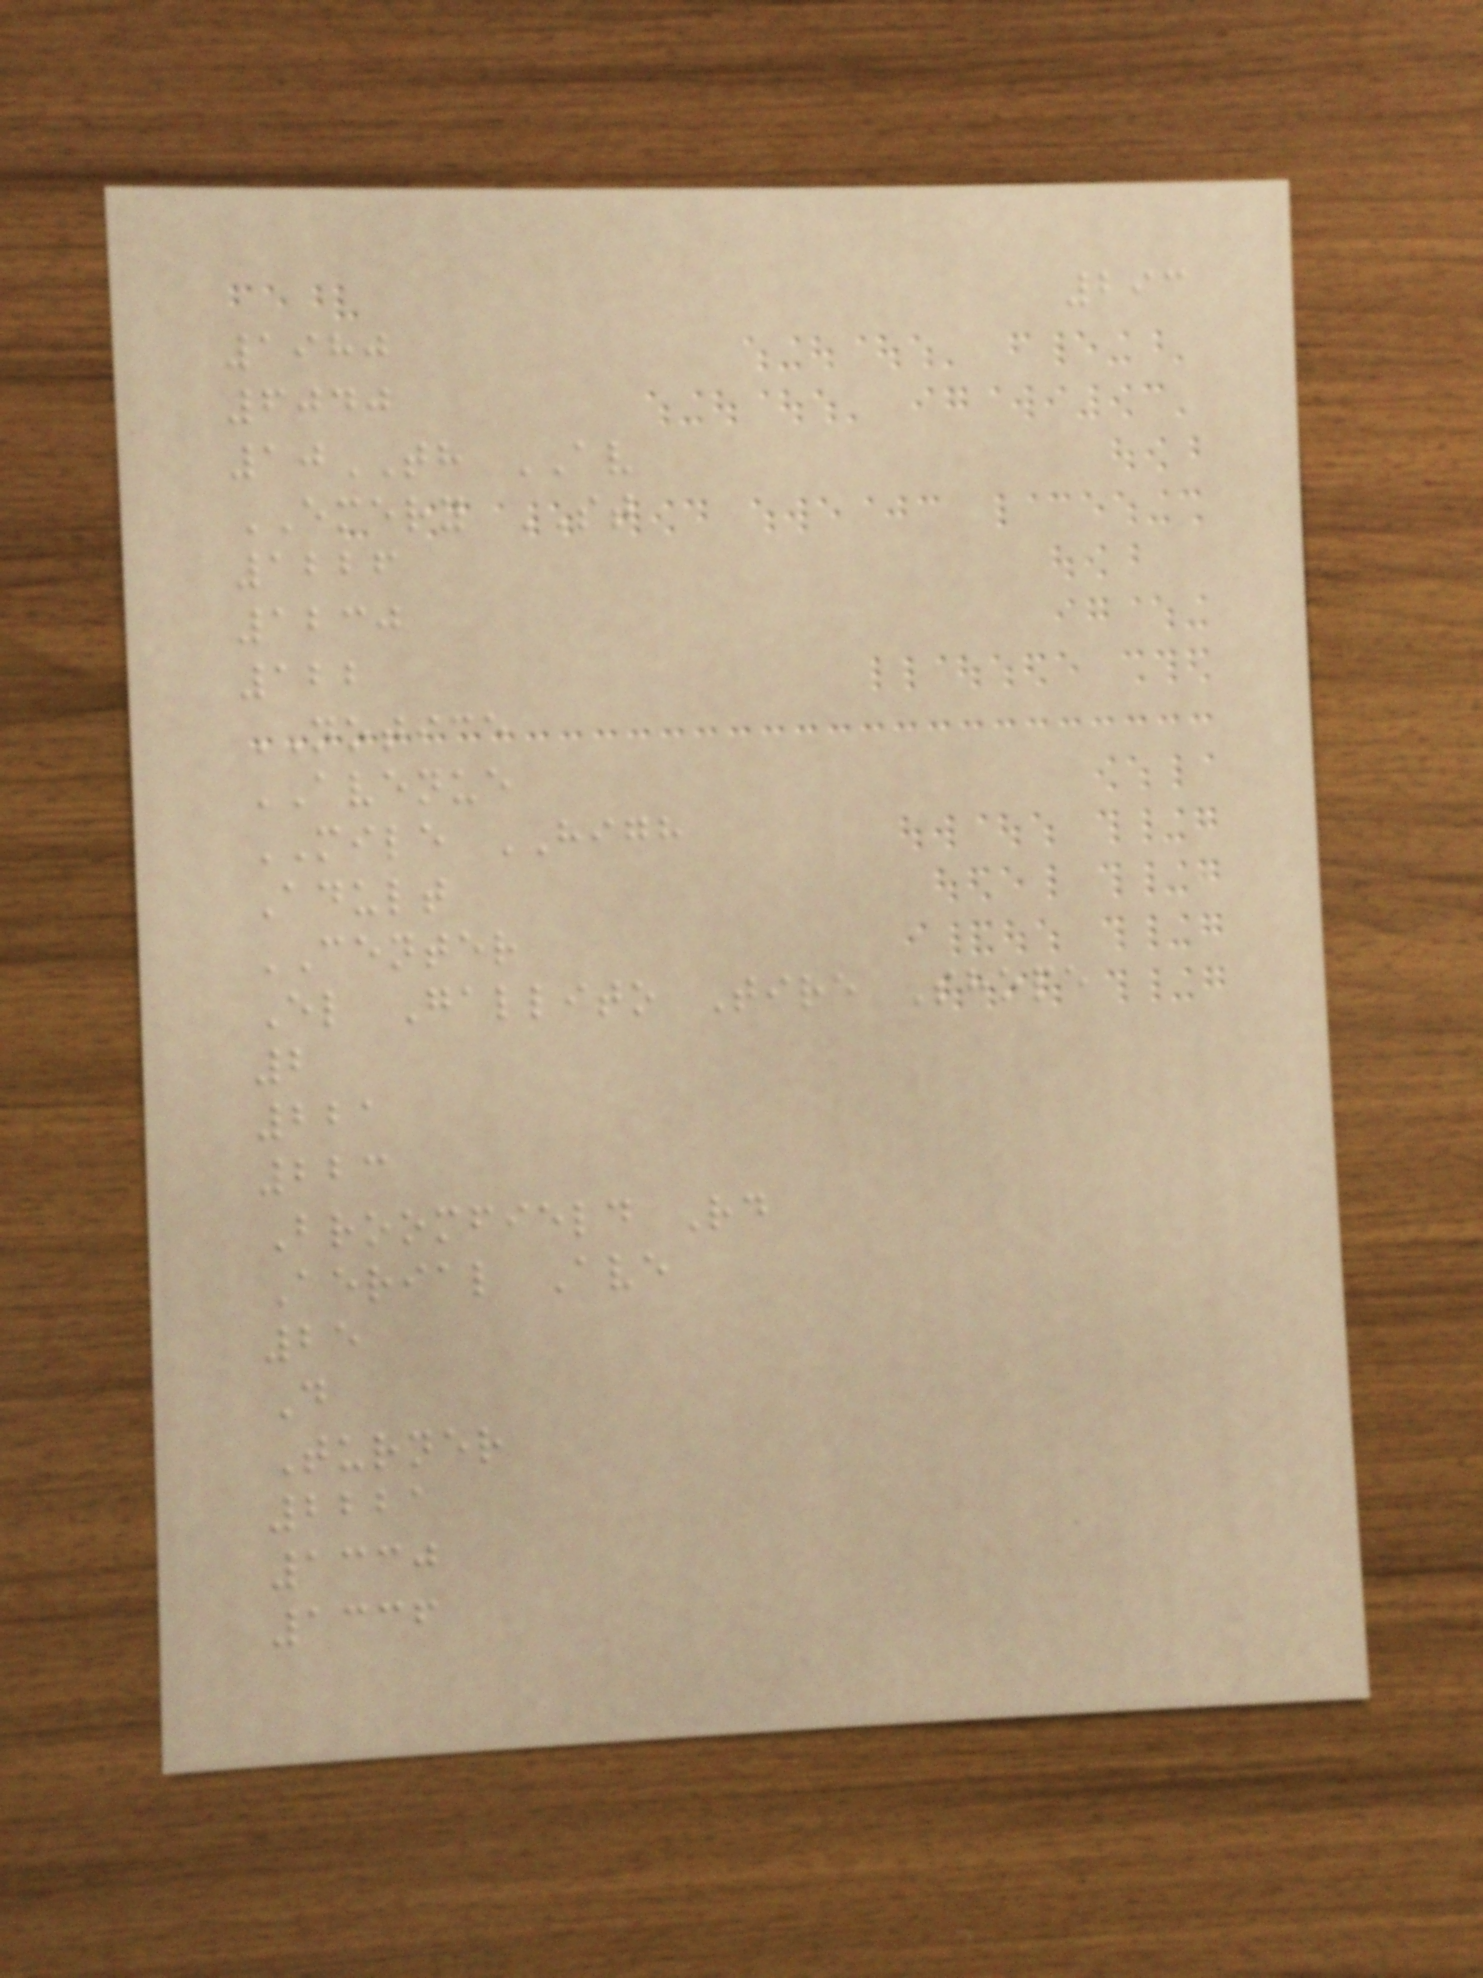293
1980
6040
10TH AV
EMERY ST
1226
1230
122
NOTICE
AVENUE
MILE HIGH
Adult
CENTER
El Gallito Tire Shope
2
221
223
Broomfield Rd
Aerial Ave
25
D
Turner
2221
1330
1336
